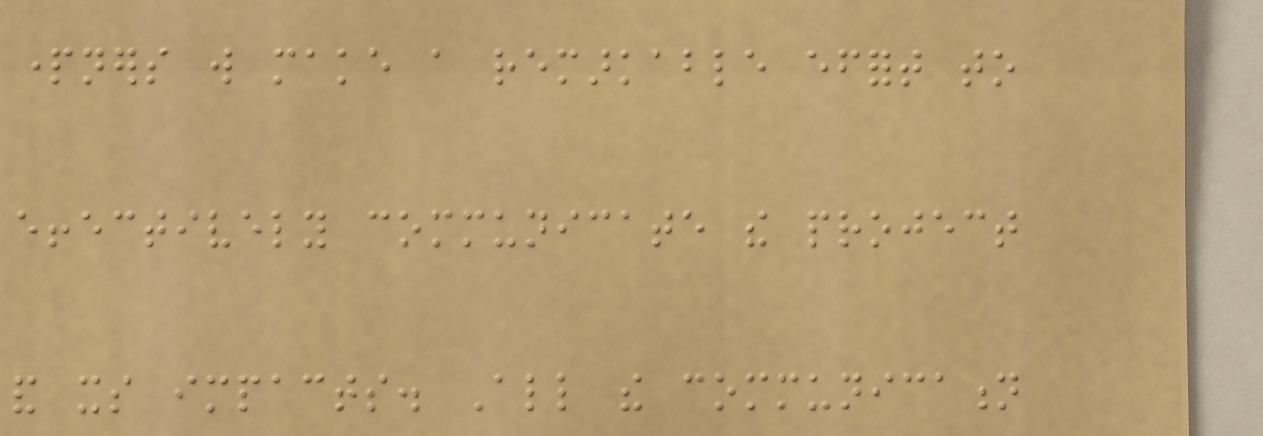partners will make a remarkable effort to
effectively communicate the project
and its impacts. All the communication
